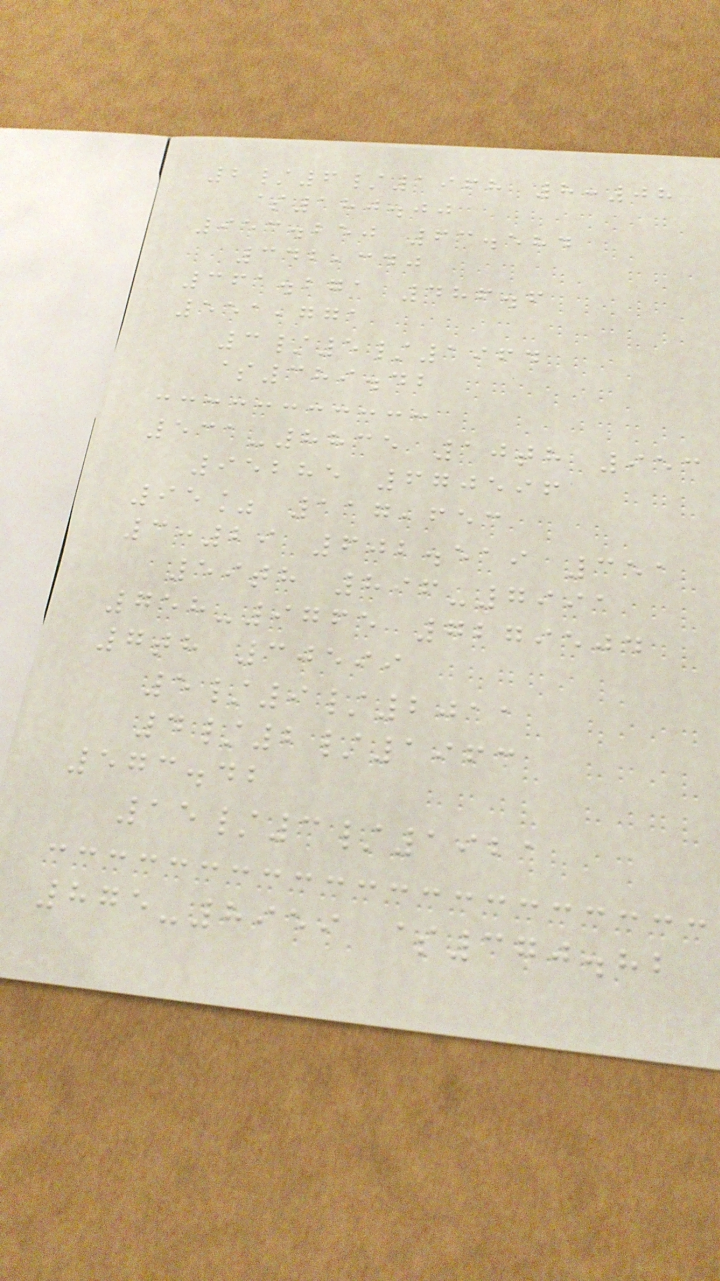2/6/1968 8:08
$180.00
953.250 63.584
342,340
361.271 486.6
551,771
3/5/1964
$389.42
531-8835 10th 953
95285 670596
95% 117,653
3:29 602.519 351
59th 896-7991
758-9765 7279504
7th 30599
5/9/2011
4/2/1963
573.42
15/3/1921
875-8959 $370.82
